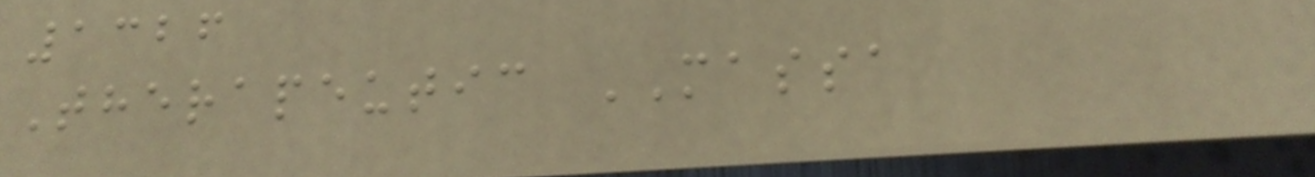1326
Therapeutic MASSA
